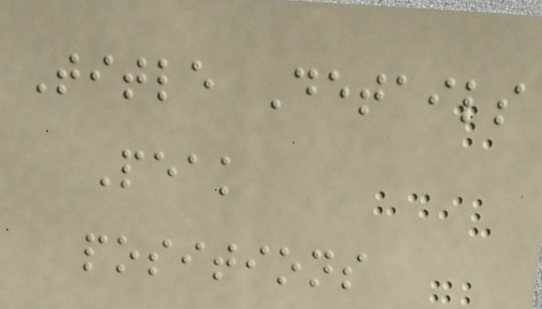Title Details
Peak
positions
